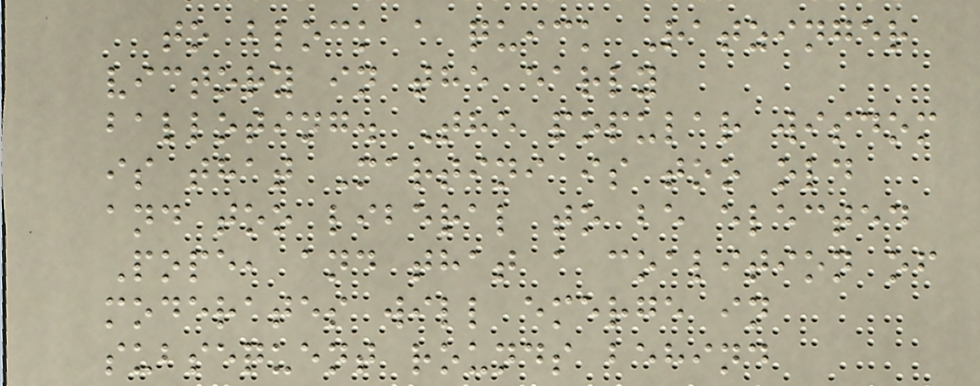to block a quick Ratzinger
victory in the early
balloting. The popular wisdom
is that Martini is too old
and too liberal to be elected
Pope, and that a coalition of
moderates will emerge in
subsequent rounds behind
